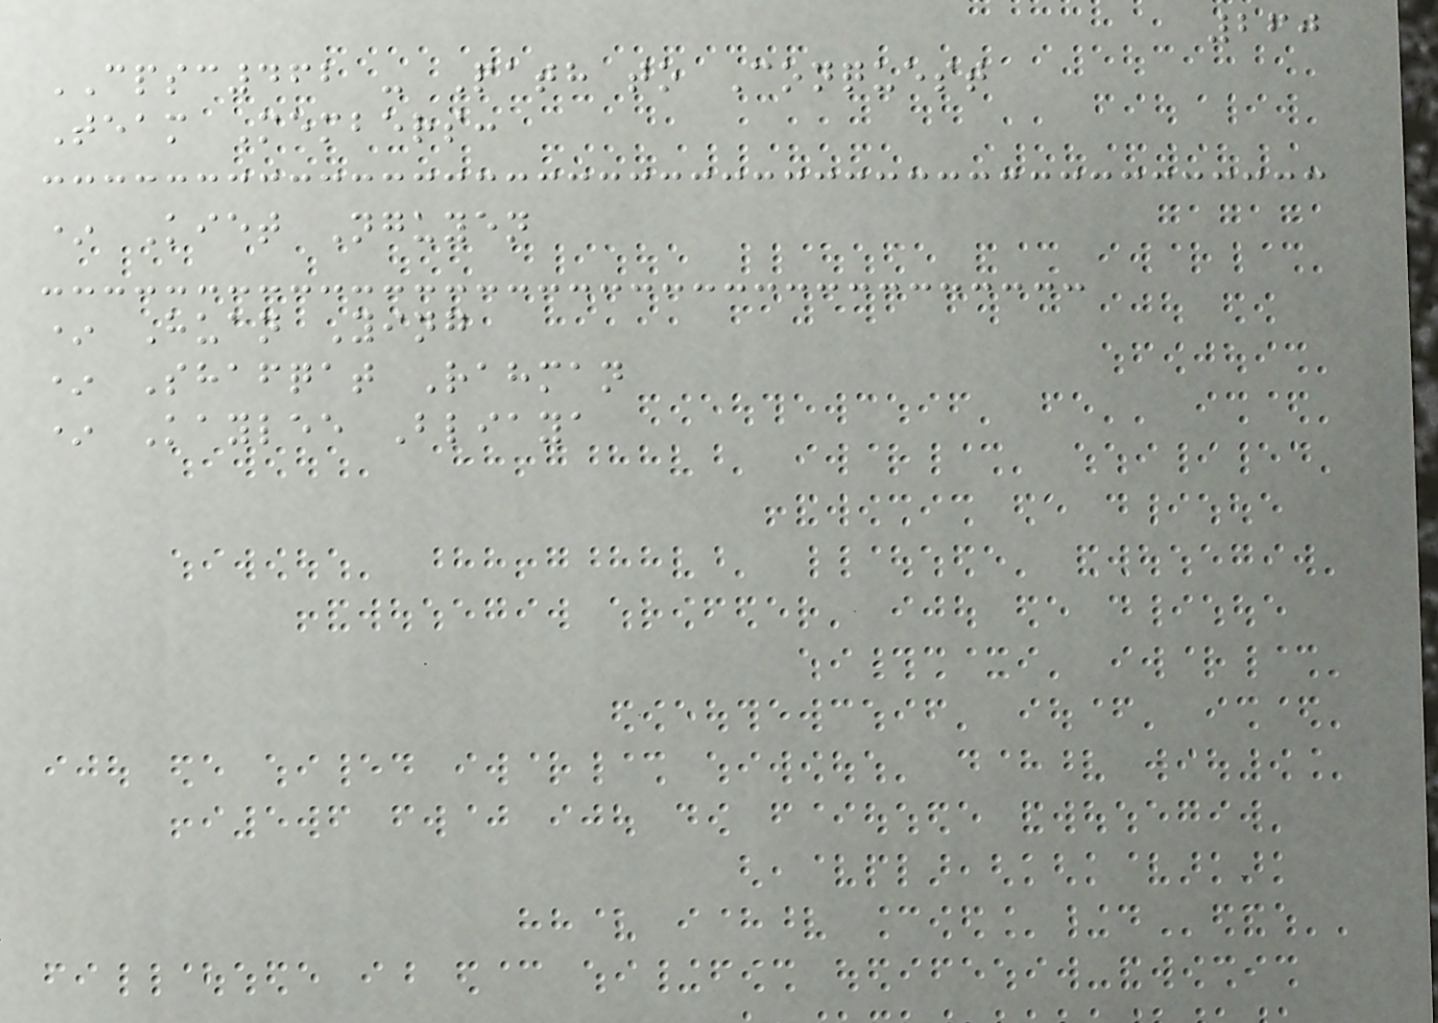260
CPSC462 - Path to Conquest
Team Members:
* Kiet Nguyen
* Huan Ying
* Shafqat Rahman
* Kaylee Bliaya
